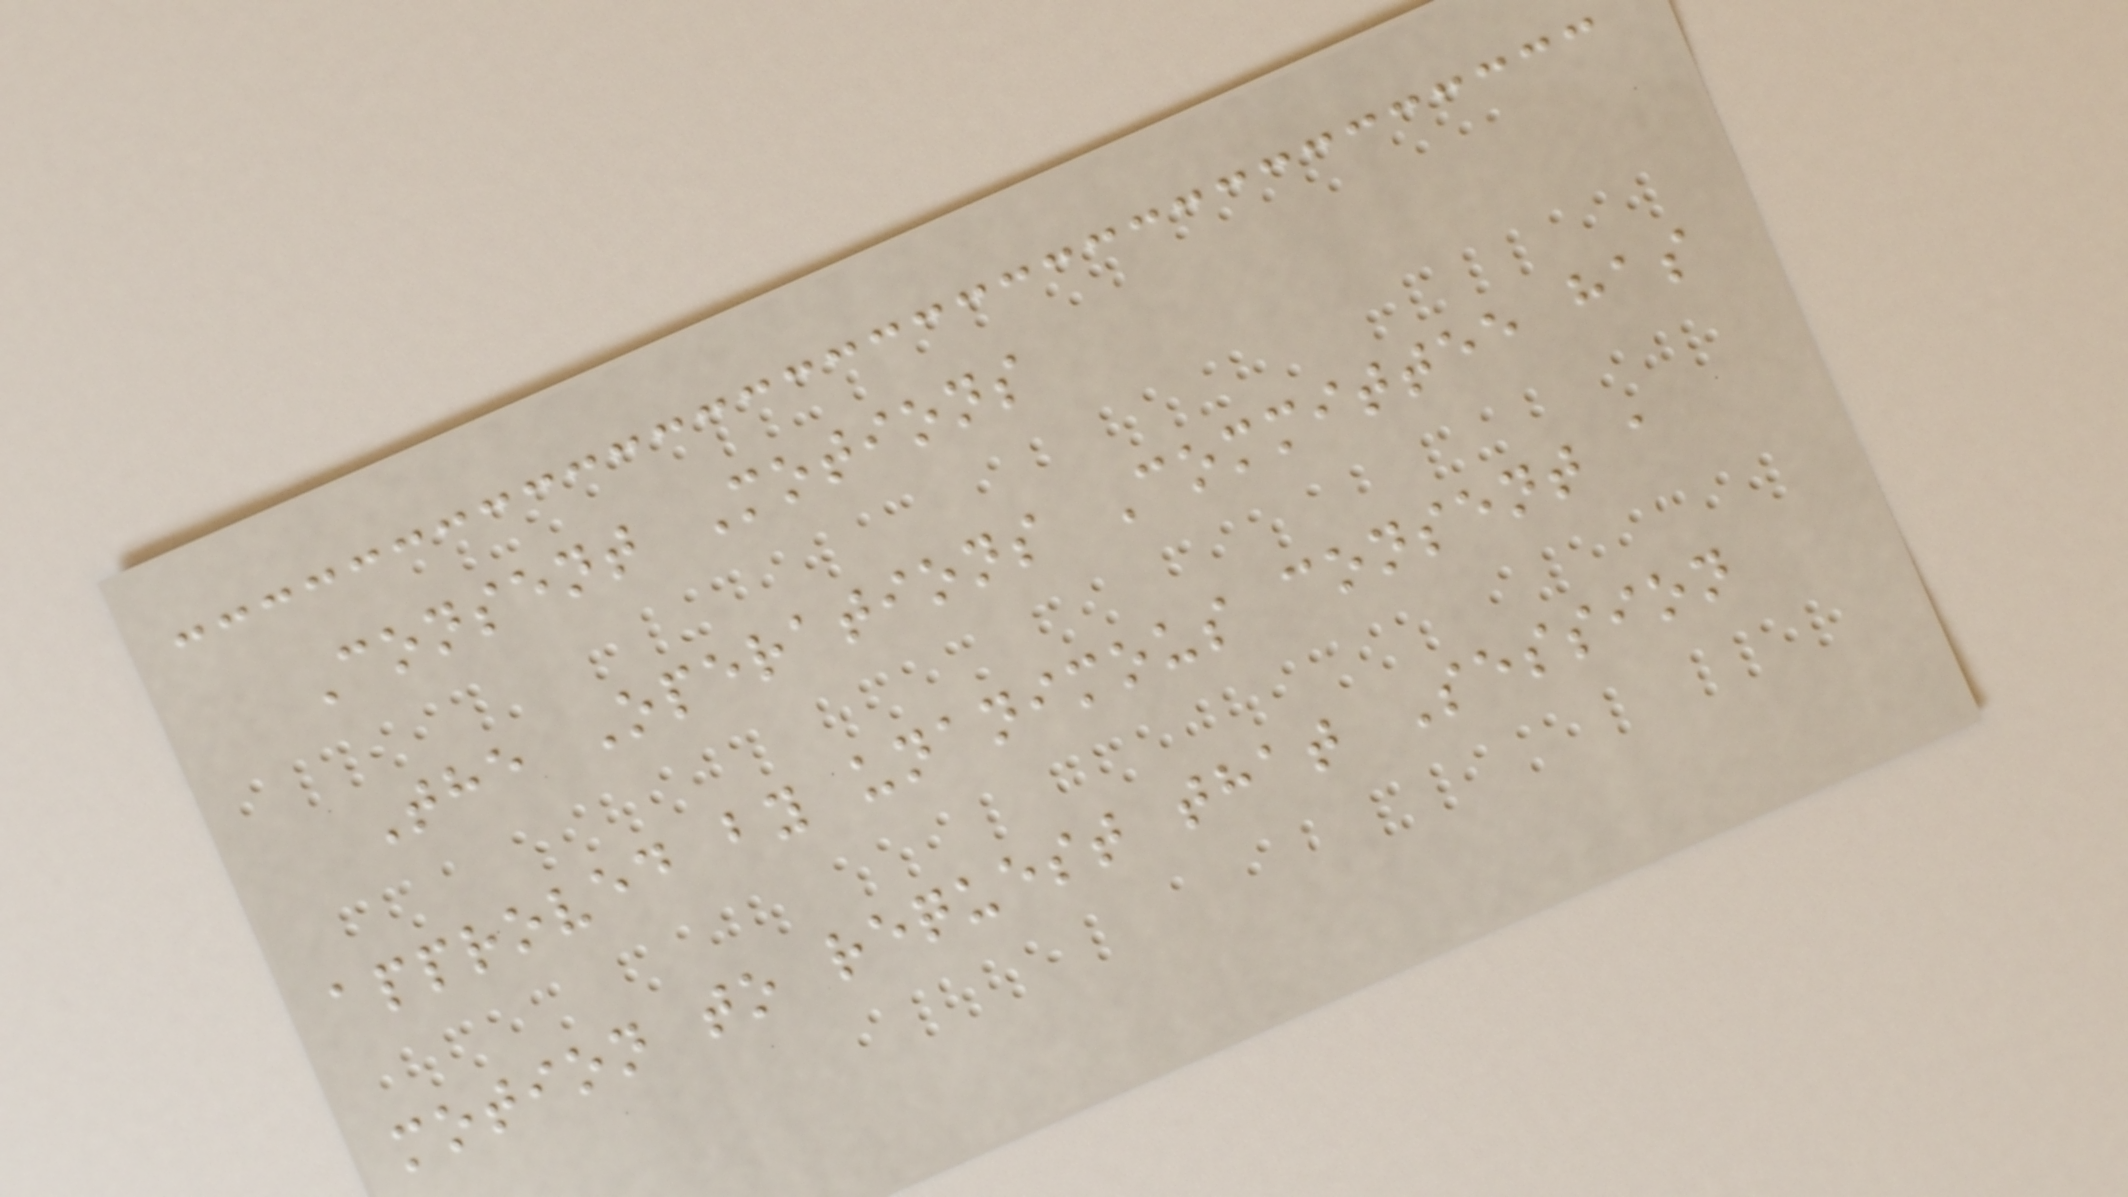Consent Motions
The Operations Committee has
approved by unanimous consent a
motion to request that Session
